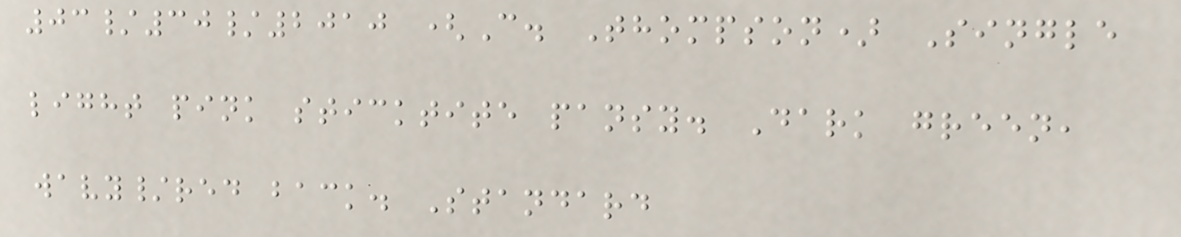03/30/2010 (C. Thompson) Single
light pink sticktite pansy. Dark green,
wavy/red back. Standard
